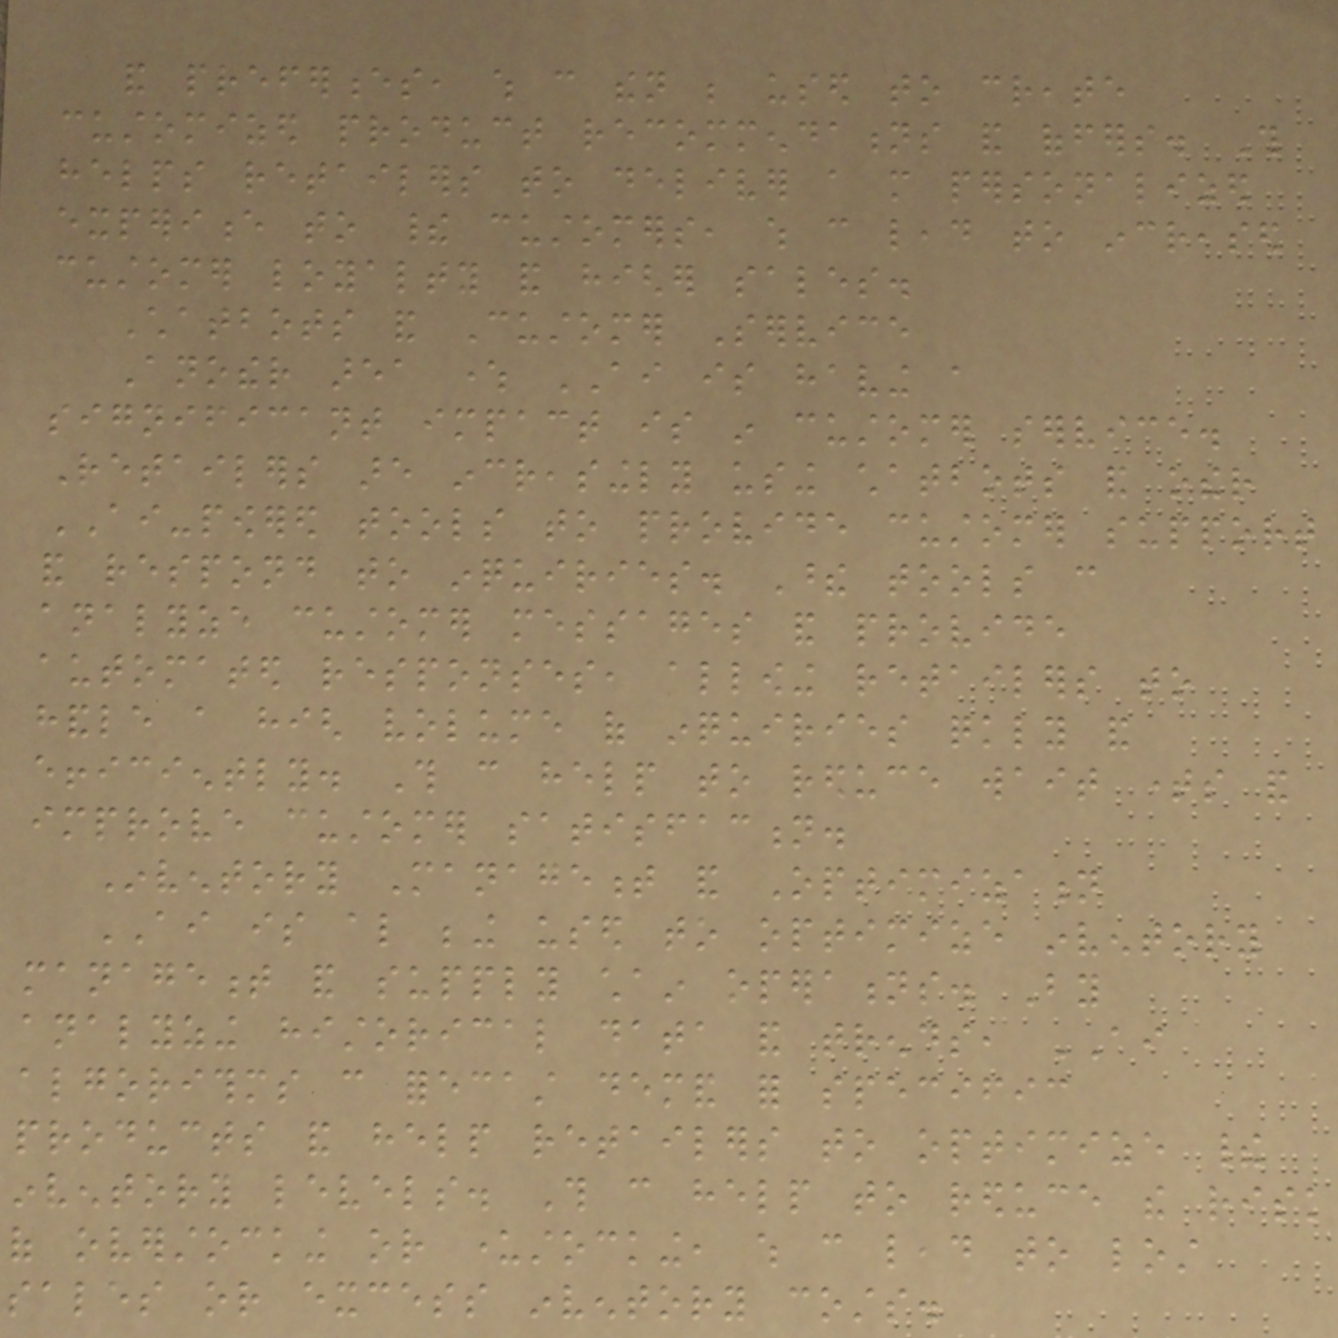and preferences, which can then be used to create
customized product recommendations and offers. This
helps retailers to deliver a more personalized
experience to their customers, which can lead to increased
customer loyalty and higher sales.
Chatbots and Customer Service
Another area where AI is having a
significant impact is in customer service.
Retailers are increasingly using chatbots and other
AI-powered tools to provide customer support
and respond to inquiries. These tools can
analyze customer messages and provide
automated responses, allowing retailers to
handle a high volume of inquiries quickly and
efficiently. This can help to reduce wait times and
improve customer satisfaction.
Inventory Management and Optimization
AI is also being used to optimize inventory
management and supply chain operations. By
analyzing historical data and trends, AI
algorithms can forecast demand for specific
products and help retailers to optimize their
inventory levels. This can help to reduce the risk
of overstocking or understocking, which can lead to lost
sales or excess inventory costs.
